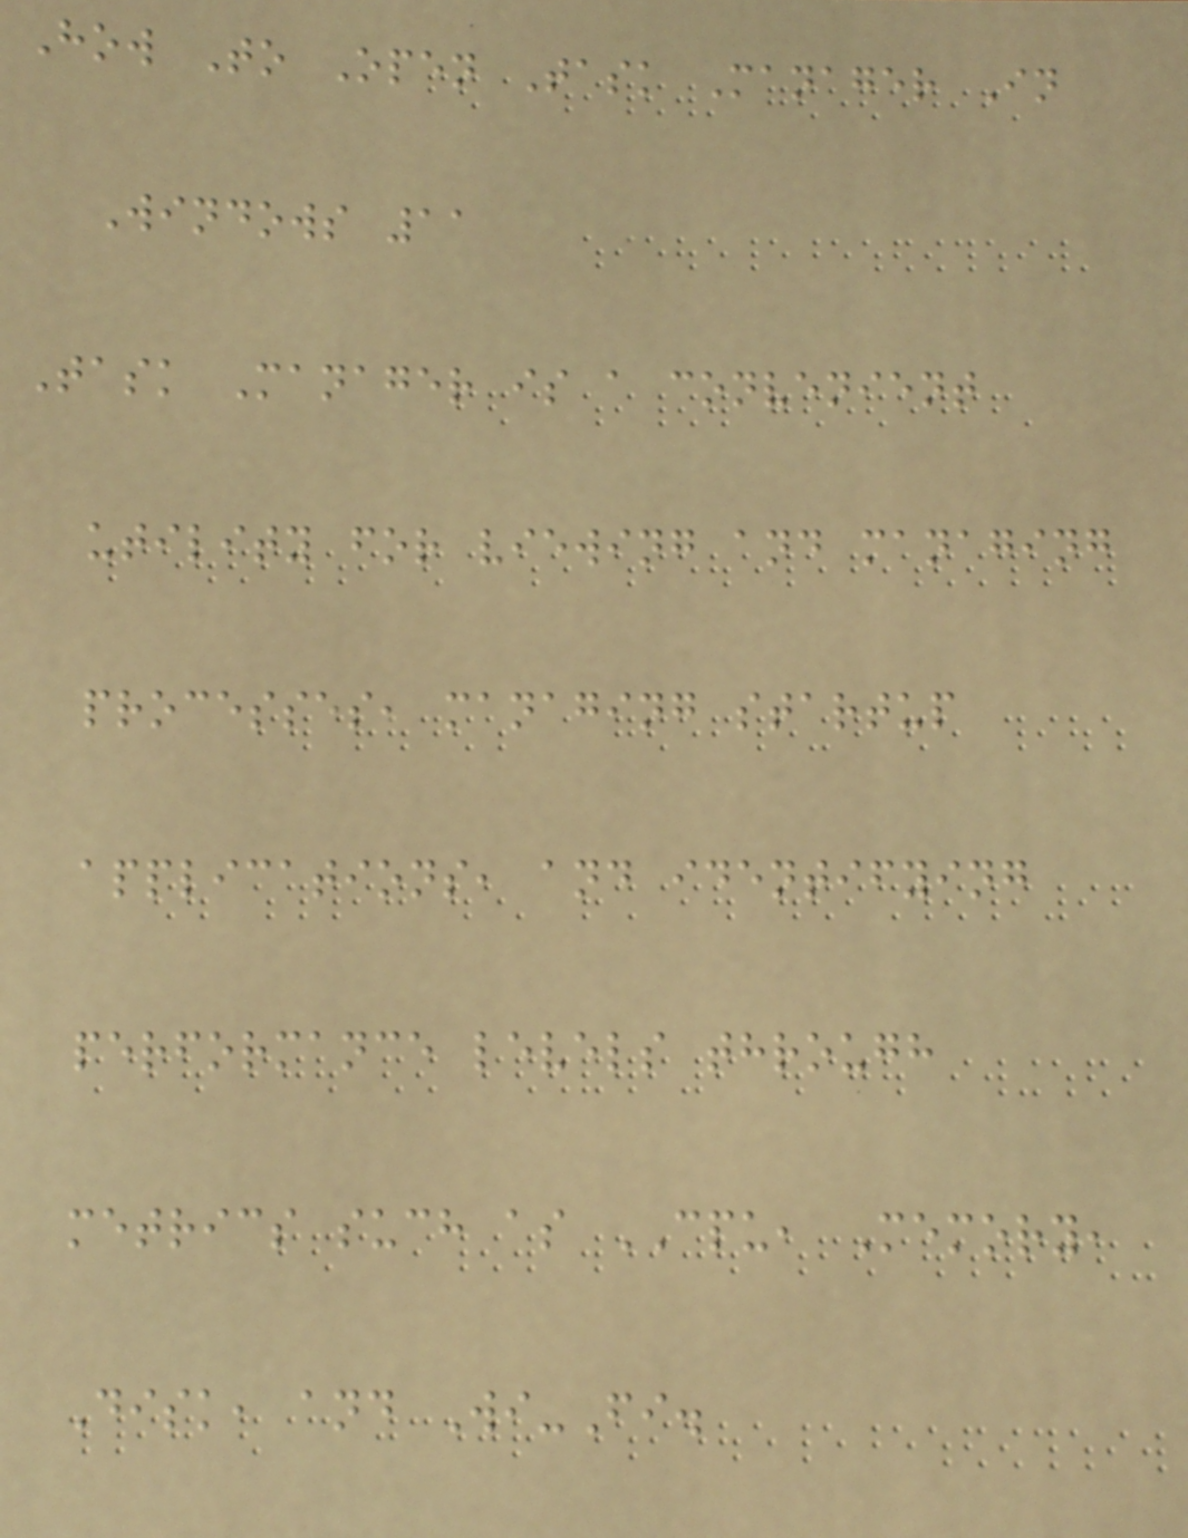How To Open Task Manager In
Windows 11
Task Manager is a convenient
utility for viewing and managing
processes, managing startup
applications, and identifying
performance levels through
metrics such as CPU, Memory,
Disk, and Wi-Fi.
